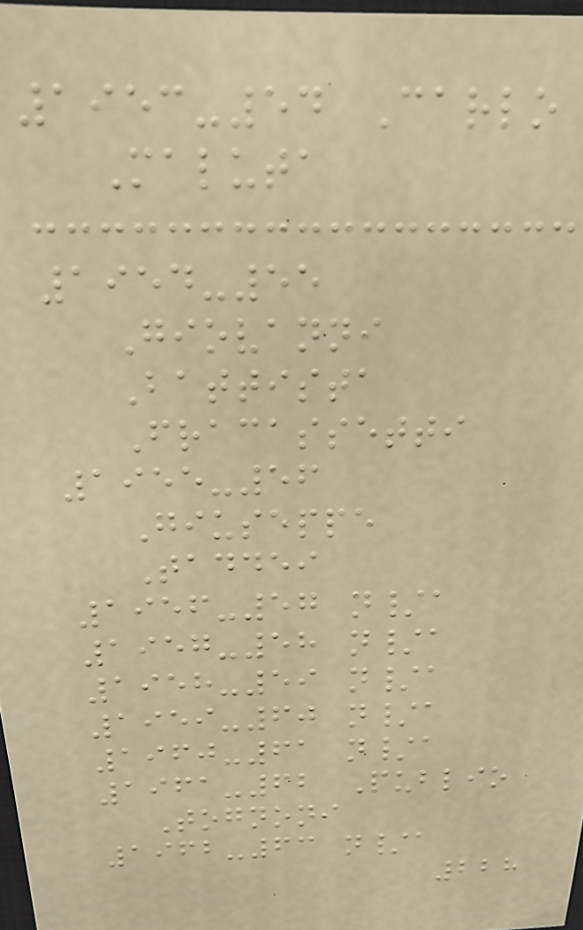1953-54 Carlo
Maluta
1954-55
Giovanni
Battista
Fracassetti
1955-56
Giuseppe
Taddei
1956-57 n/a
1957-58 n/a
1958-59 n/a
1959-60 n/a
1960-61 n/a
1961-62 Publio
Tognoni
1962-63 n/a
228
